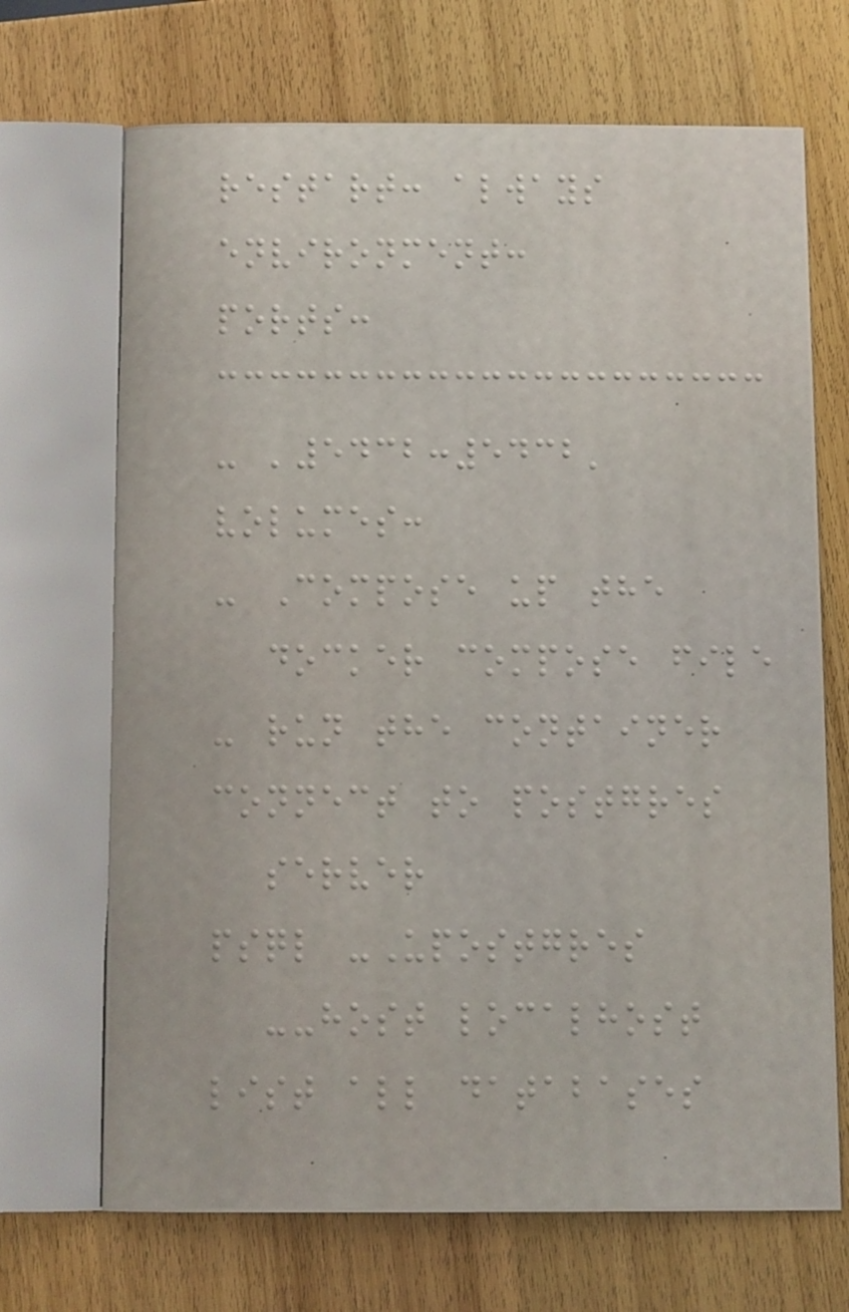restart: always
environment:
ports:
- '5432:5432'
volumes:
- Compose up the
docker compose file
- run the container
connect to postgres
server
psql -Upostgres
--host localhost
list all databases
